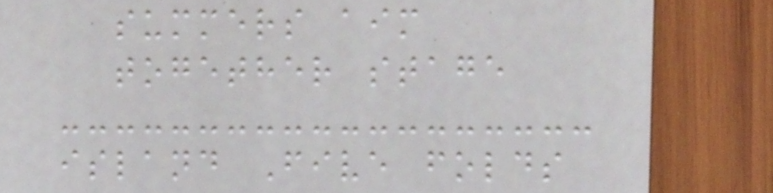summers aim
together stage
island Five folds
